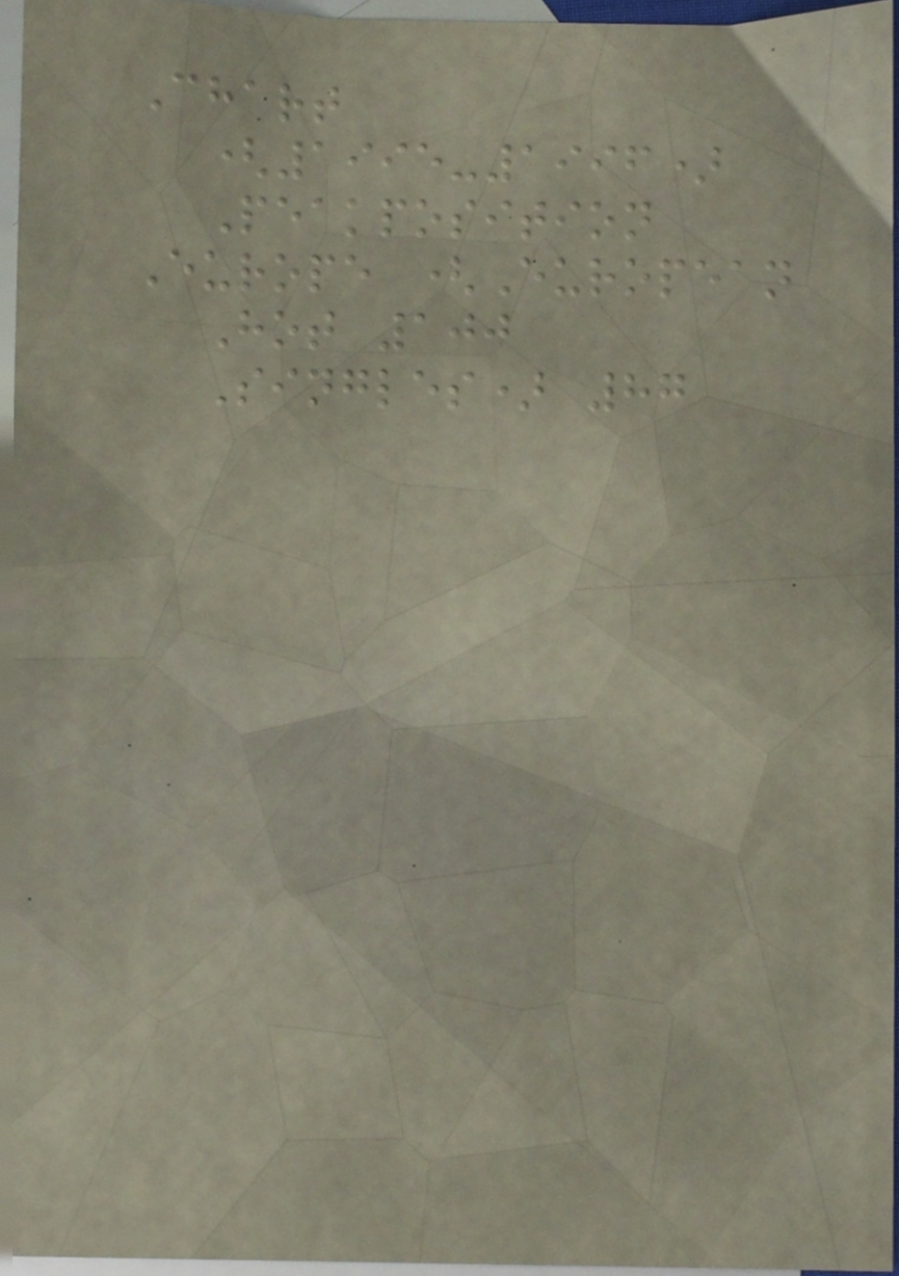Chart
(1995-1996)
Peakposition
Europe (European
Hot 100
Singles) 87
